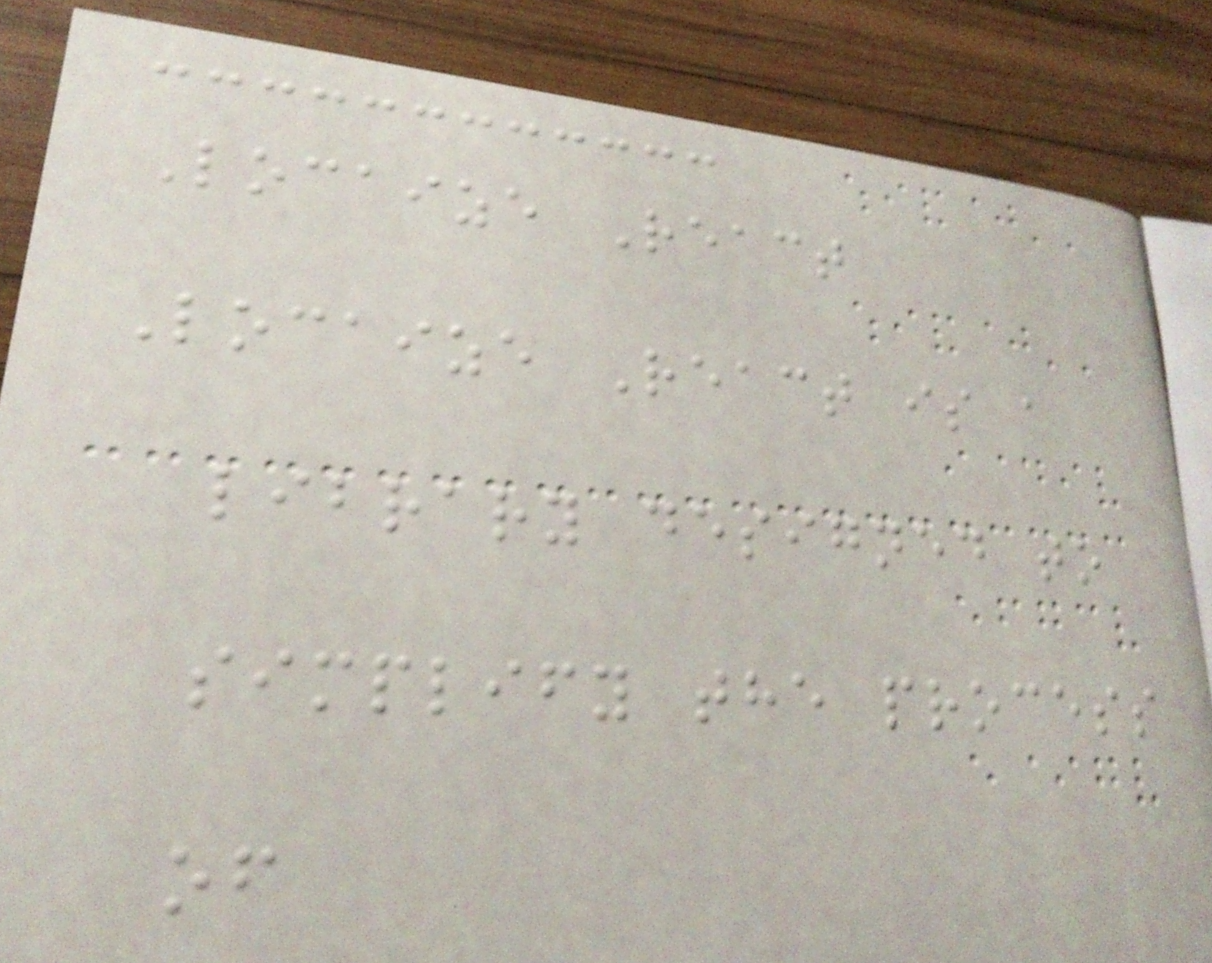Locaize React
Locaize React is a
library designed to
simplify the process
of
